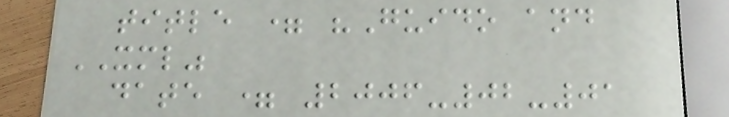title = "Guido and
XML"
date = 2006-02-01
